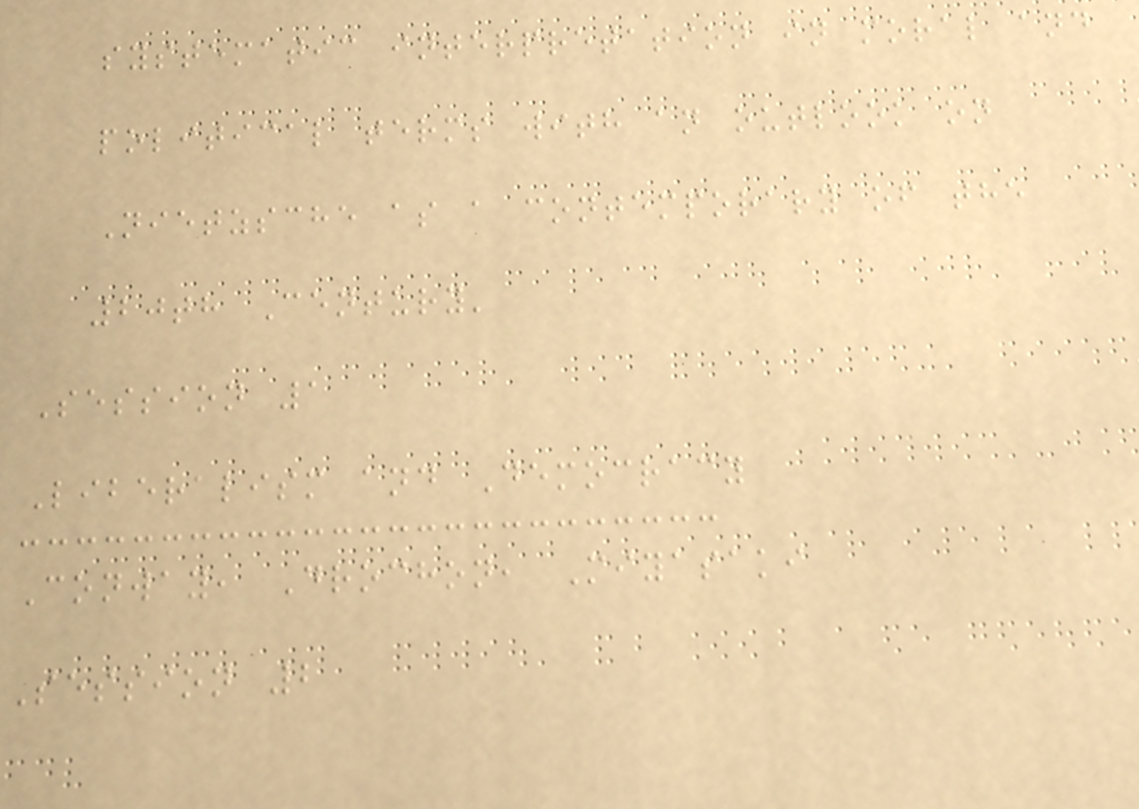systematic interpretation in moral and
political terms with an outlook on
Nietzsche as a contemporary of the
20th Century'
Session 1
Liberalism and Democracy
Conway, Drochon, Miyasaki
Session 2
